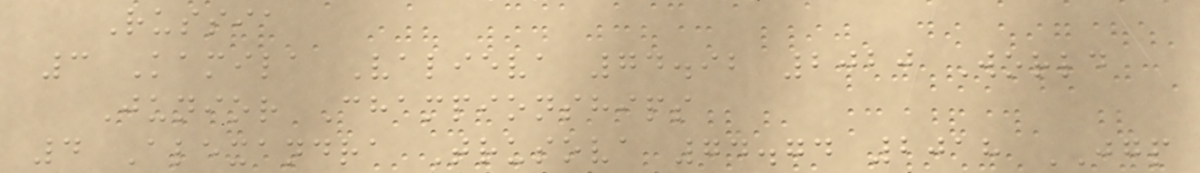Russia
3 Kamila Valieva 74.92 2020 World
Junior Championships
4 Alexandra Trusova 74.74 2018 JGP
